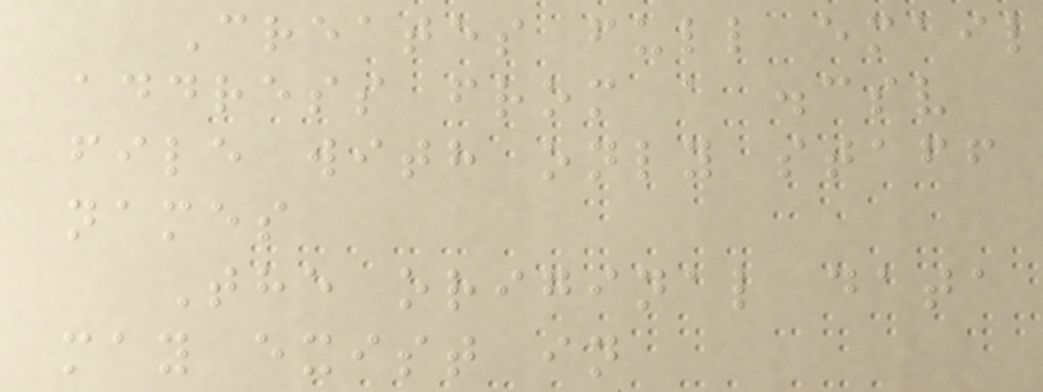Creates full email
address from a .csv
file with only staff
names
The original data
may exist in
